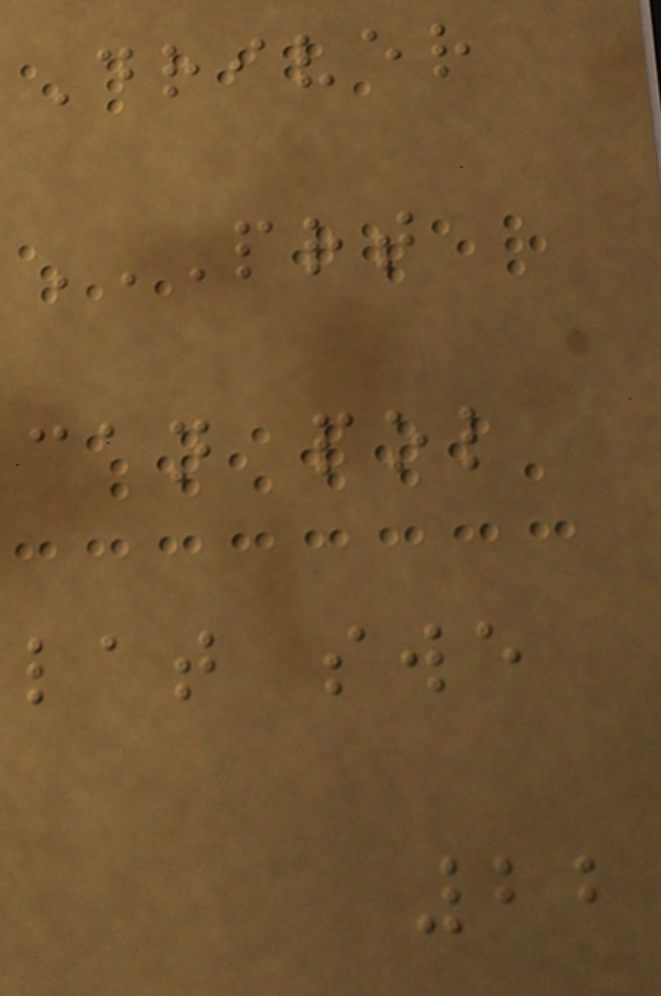Driver
PRT
CAN POL
LAT SWE
22
